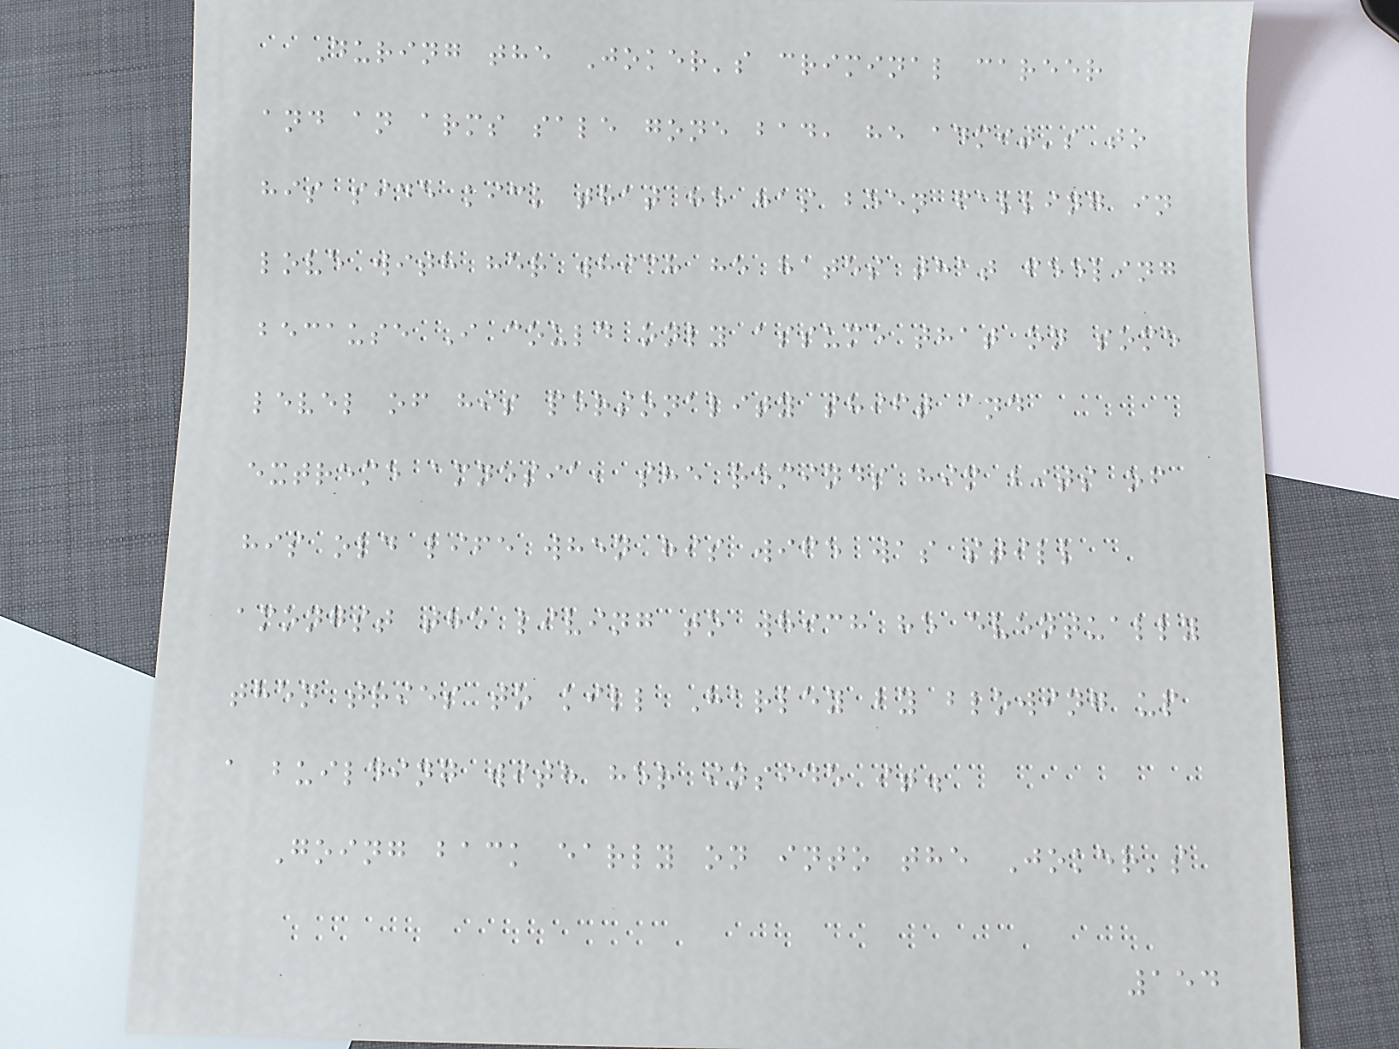During the Joker's criminal career
and an arms sale gone bad, he admit's to
his side kick that he has been falling in
love with her which he hates that feeling
because I could only assume that on some
level of his personality shift and
extreme amnesia, she reminds him bits of
his old life when his wife was still
amongst the living to which he eventually
then tries to kill Harley by blowing up
a building with her inside it.
Going back early on into the Joker's
154
